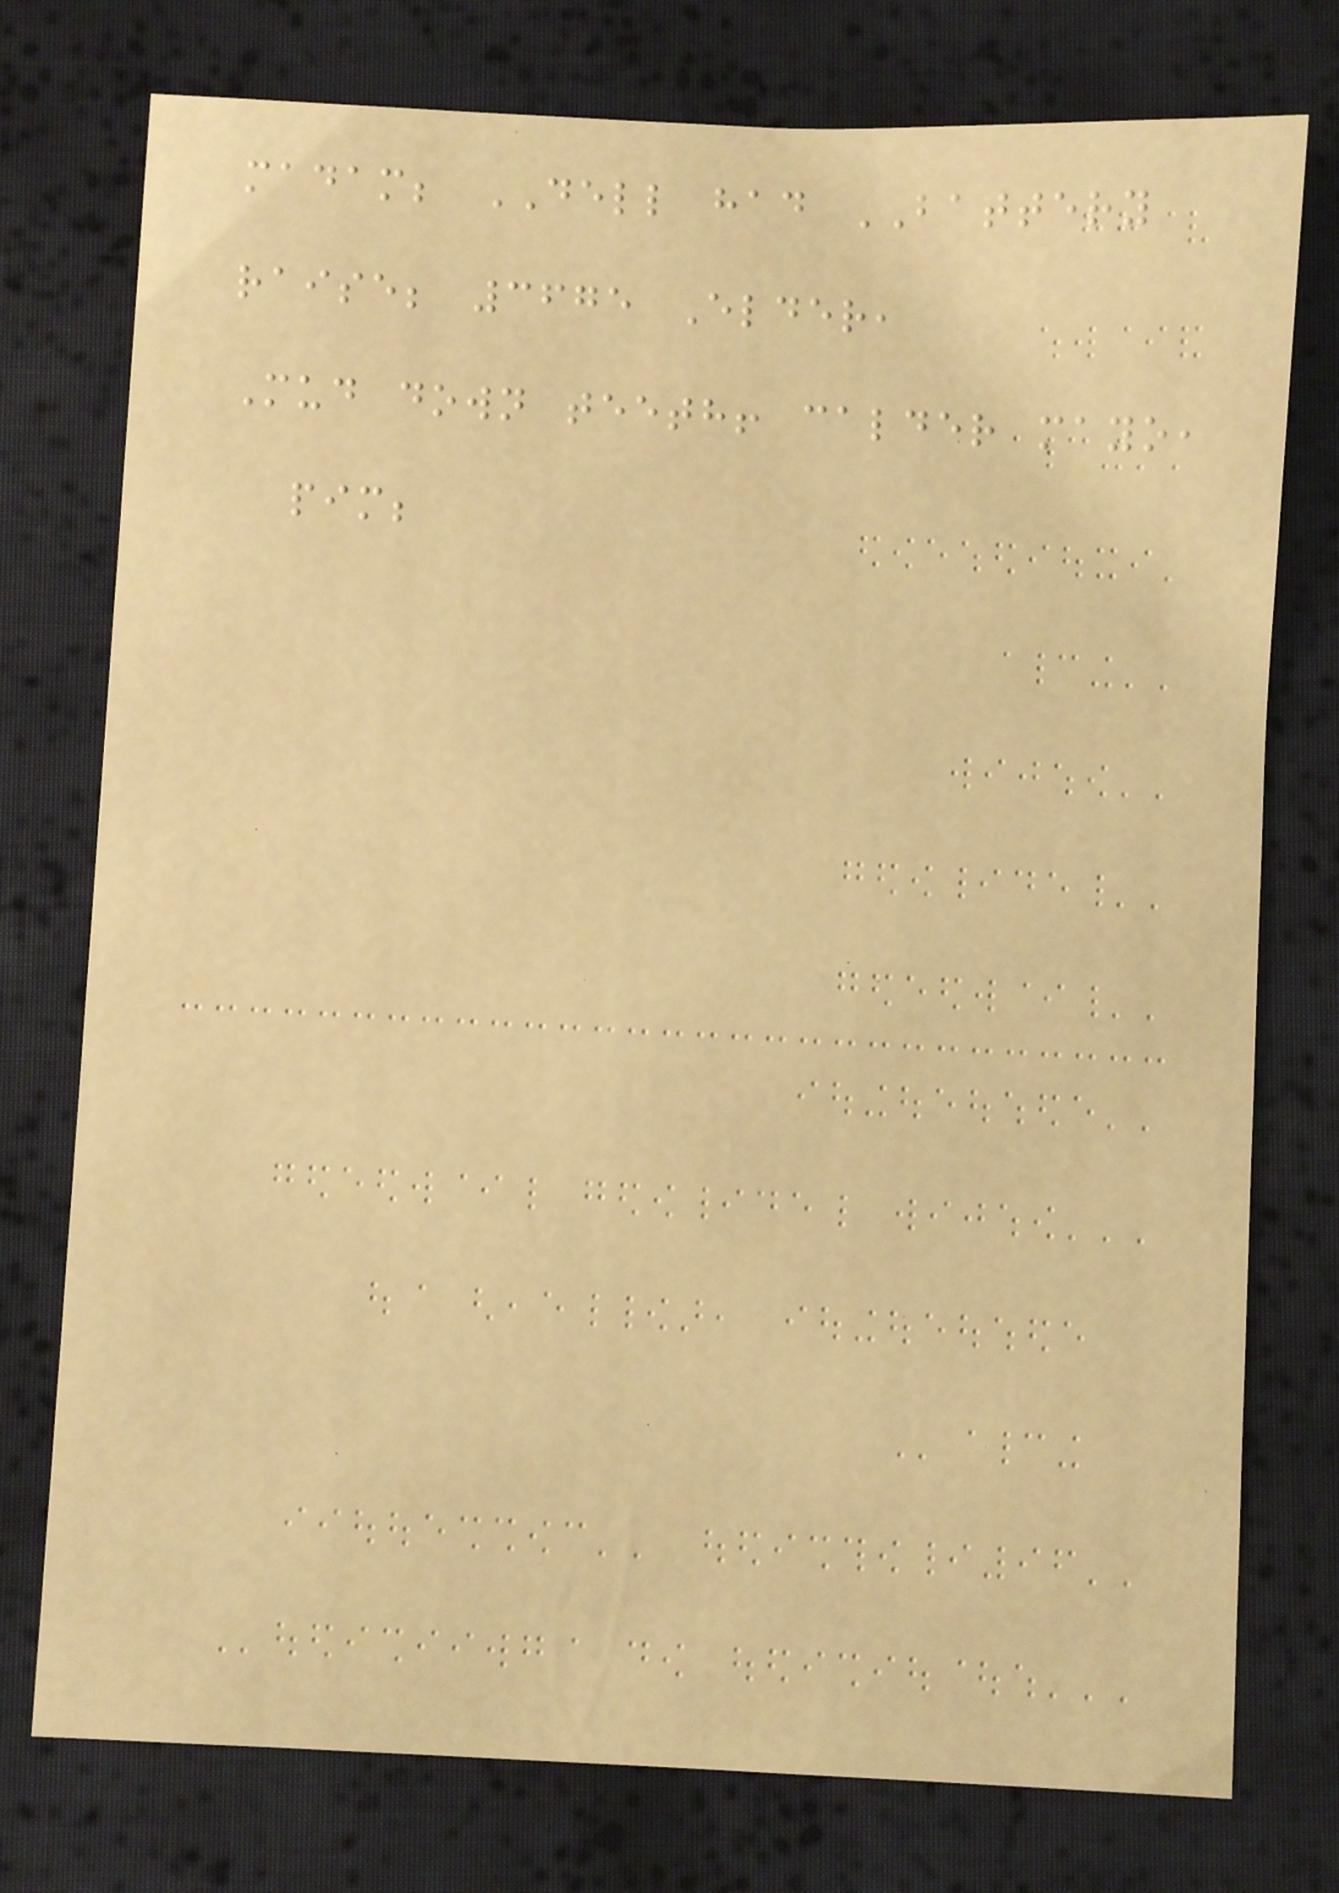madam; DELL had BATTERY
raise; 3675 Elder,
Mud down teeth! calder mayo,
pim;
